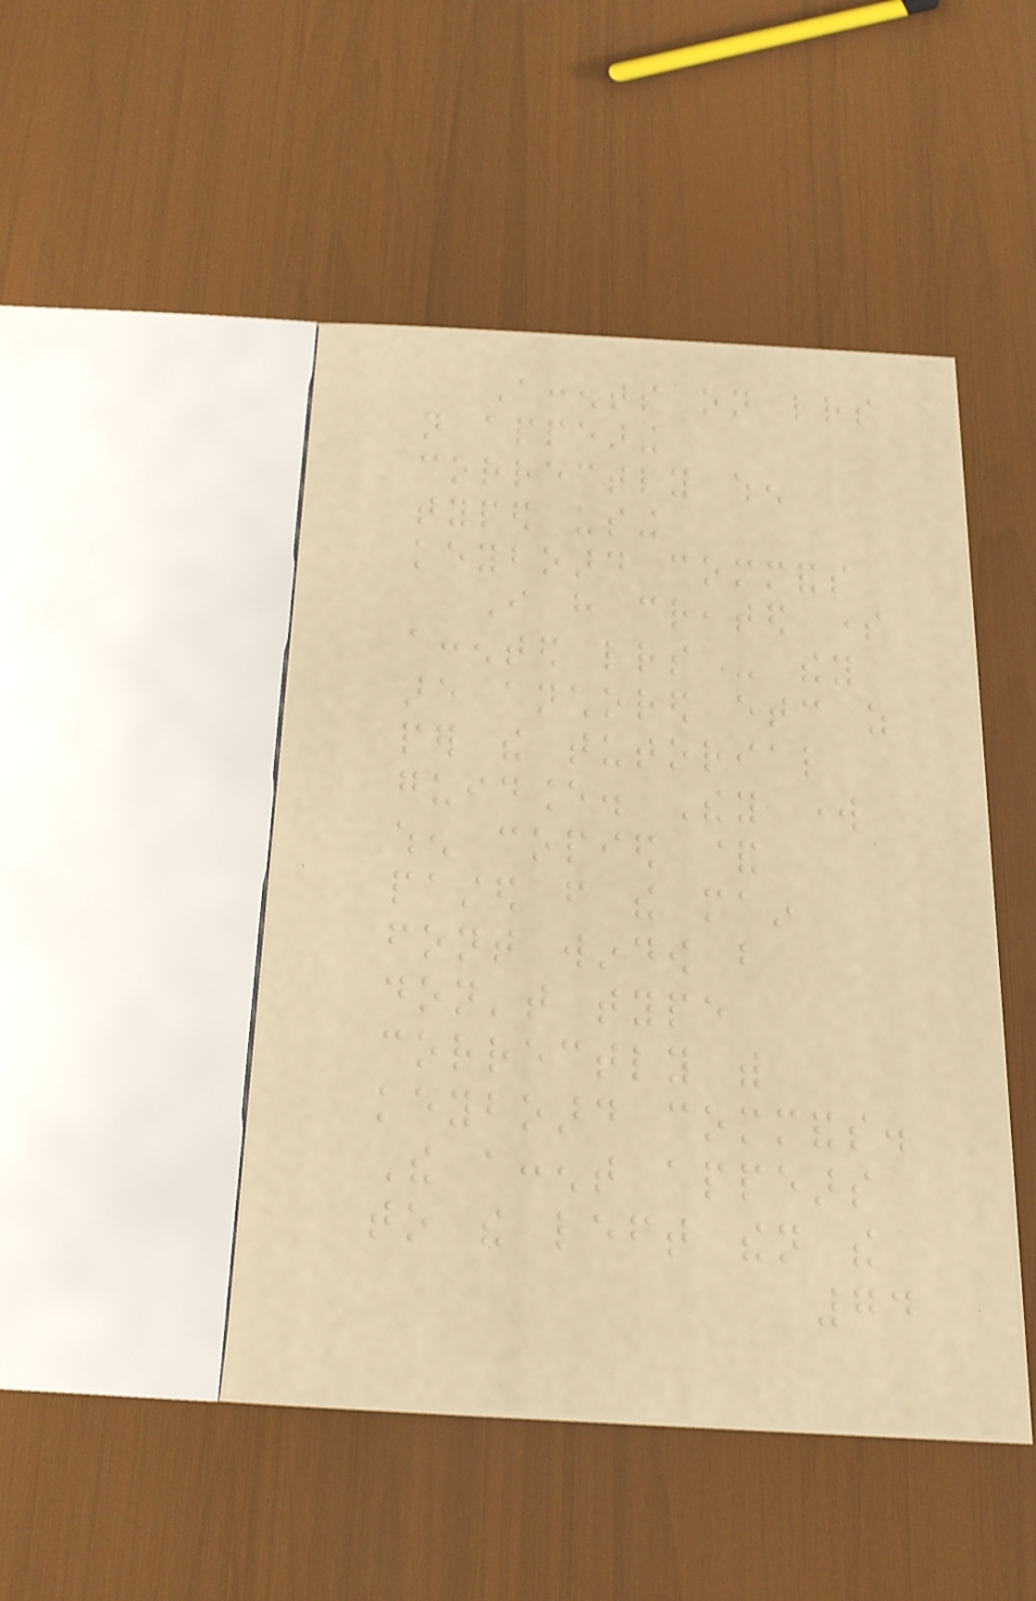Accents on letters
not appearing
correctly when
typed using
keyboard commands
I have created some
accented letters - they
are anchored etc as
per the tutorial
guidance. They work
when copied &
pasted from the main
font window but
don't type
correctly with
keyboard commands.
The accent appears
to the left then the
74
